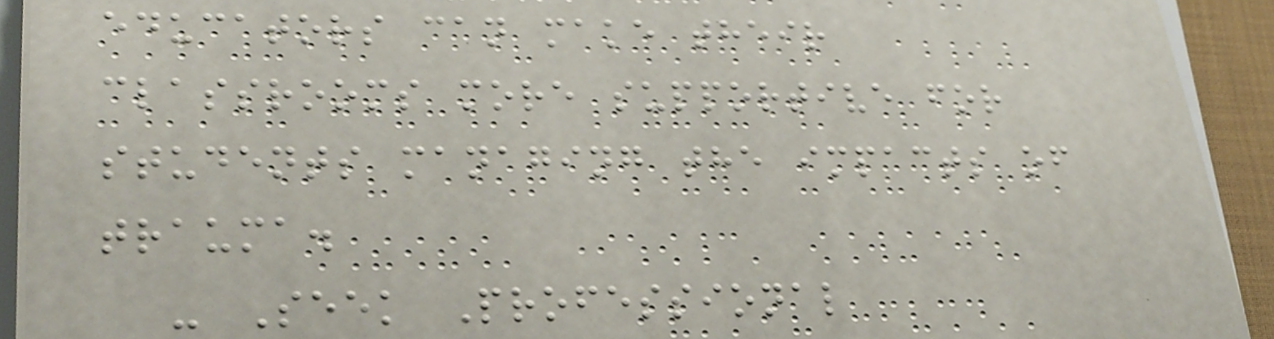educators can make their
classrooms more supportive for
students managing the impacts of
trauma.
- Seek Professional
